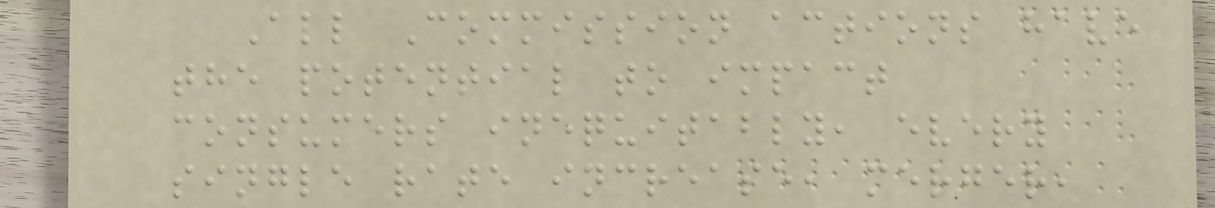All Commission actions have
the potential to impact
consumers inequitably, every
single rate increase, merger,
